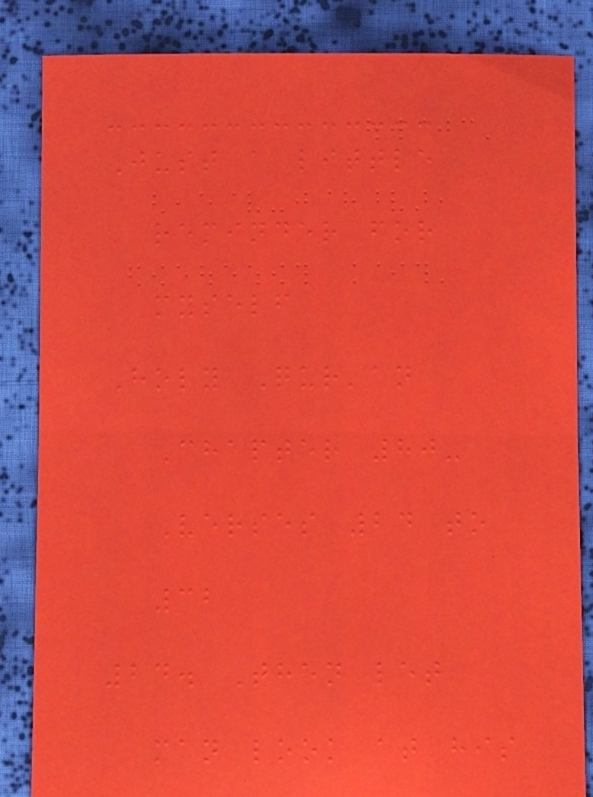Just a little
reminder for
myself
Holy Qur'an
Chapter 80-
Verses 24 to
32
24. Then let
man look at his
